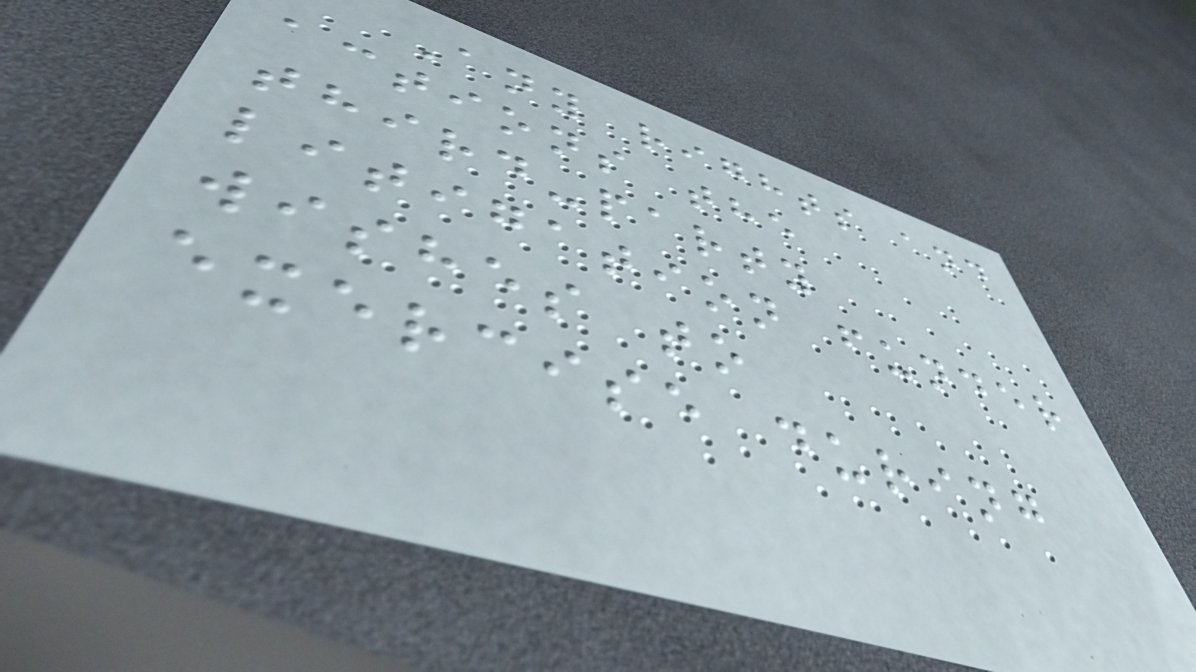Any rights and
actions the
third-party
litigation funder
wishes to
exercise during
